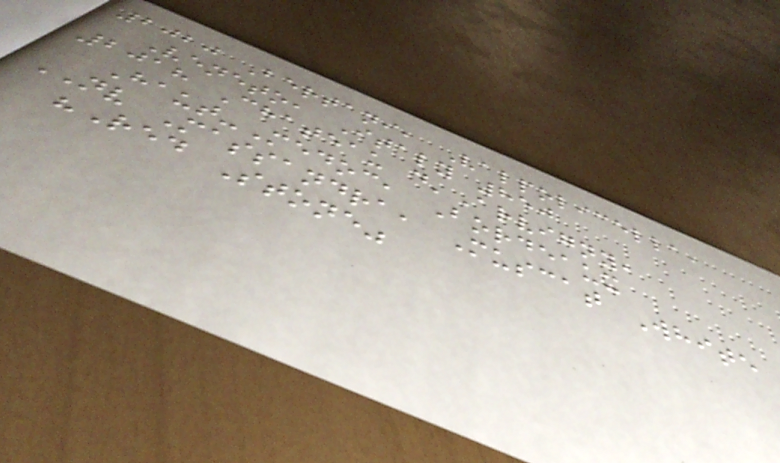2020 Bertani, Valpolicella,
Veneto, Italy 850
2018 Chateau d'Arvigny,
Haut-Medoc, Bordeaux
NV Massandra, Muscat White
"Red Stone"
